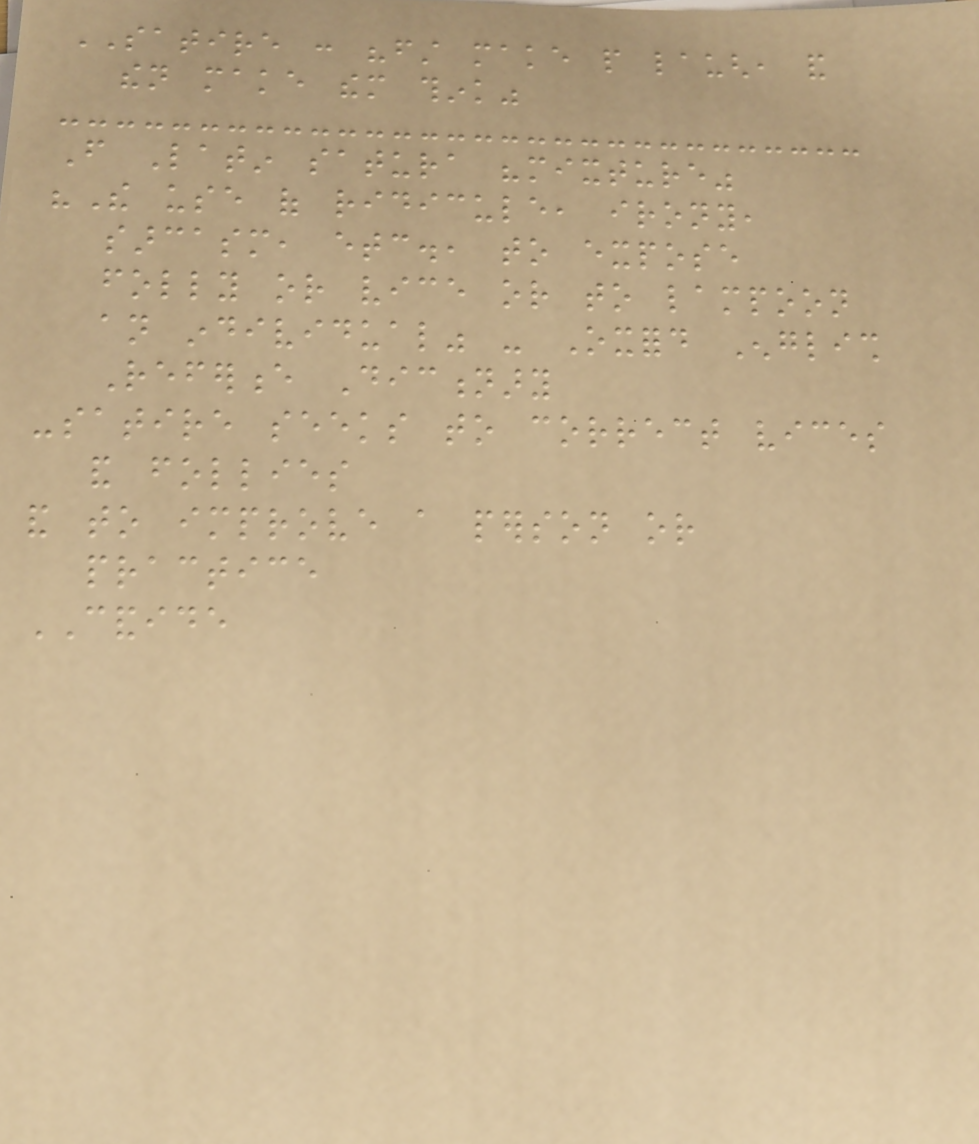SATIRE : "first make people laugh, and
then make them think"
From Latin satura "mixture"
"The use of ridicule, irony,
sarcasm, etc., to expose
folly or vice or to lampoon
an individual" - Oxford English
Reference Dictionary
-satire seeks to correct vices
and follies
and to improve a person or
practice
CANDIDE
